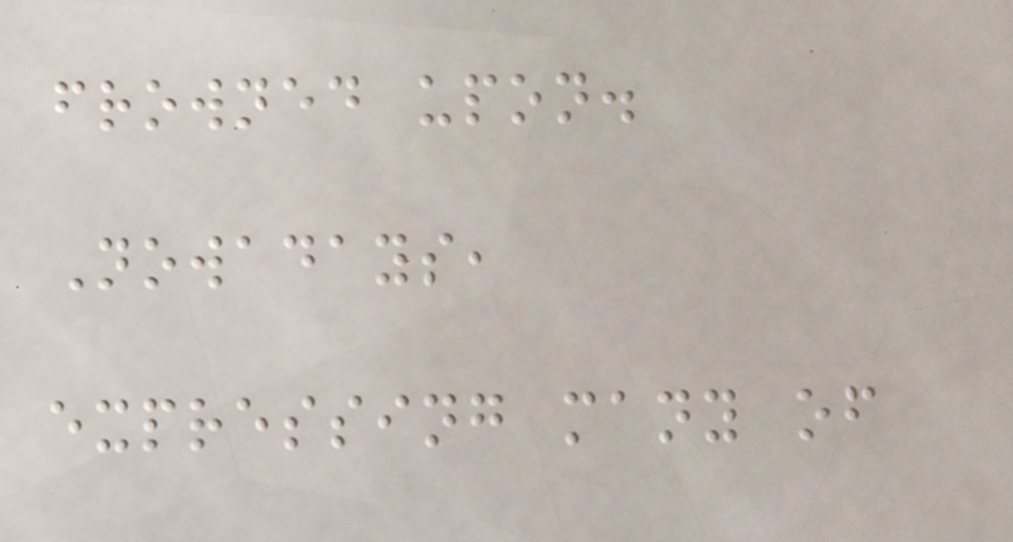frowned upon.
Nowadays,
expressing many of
